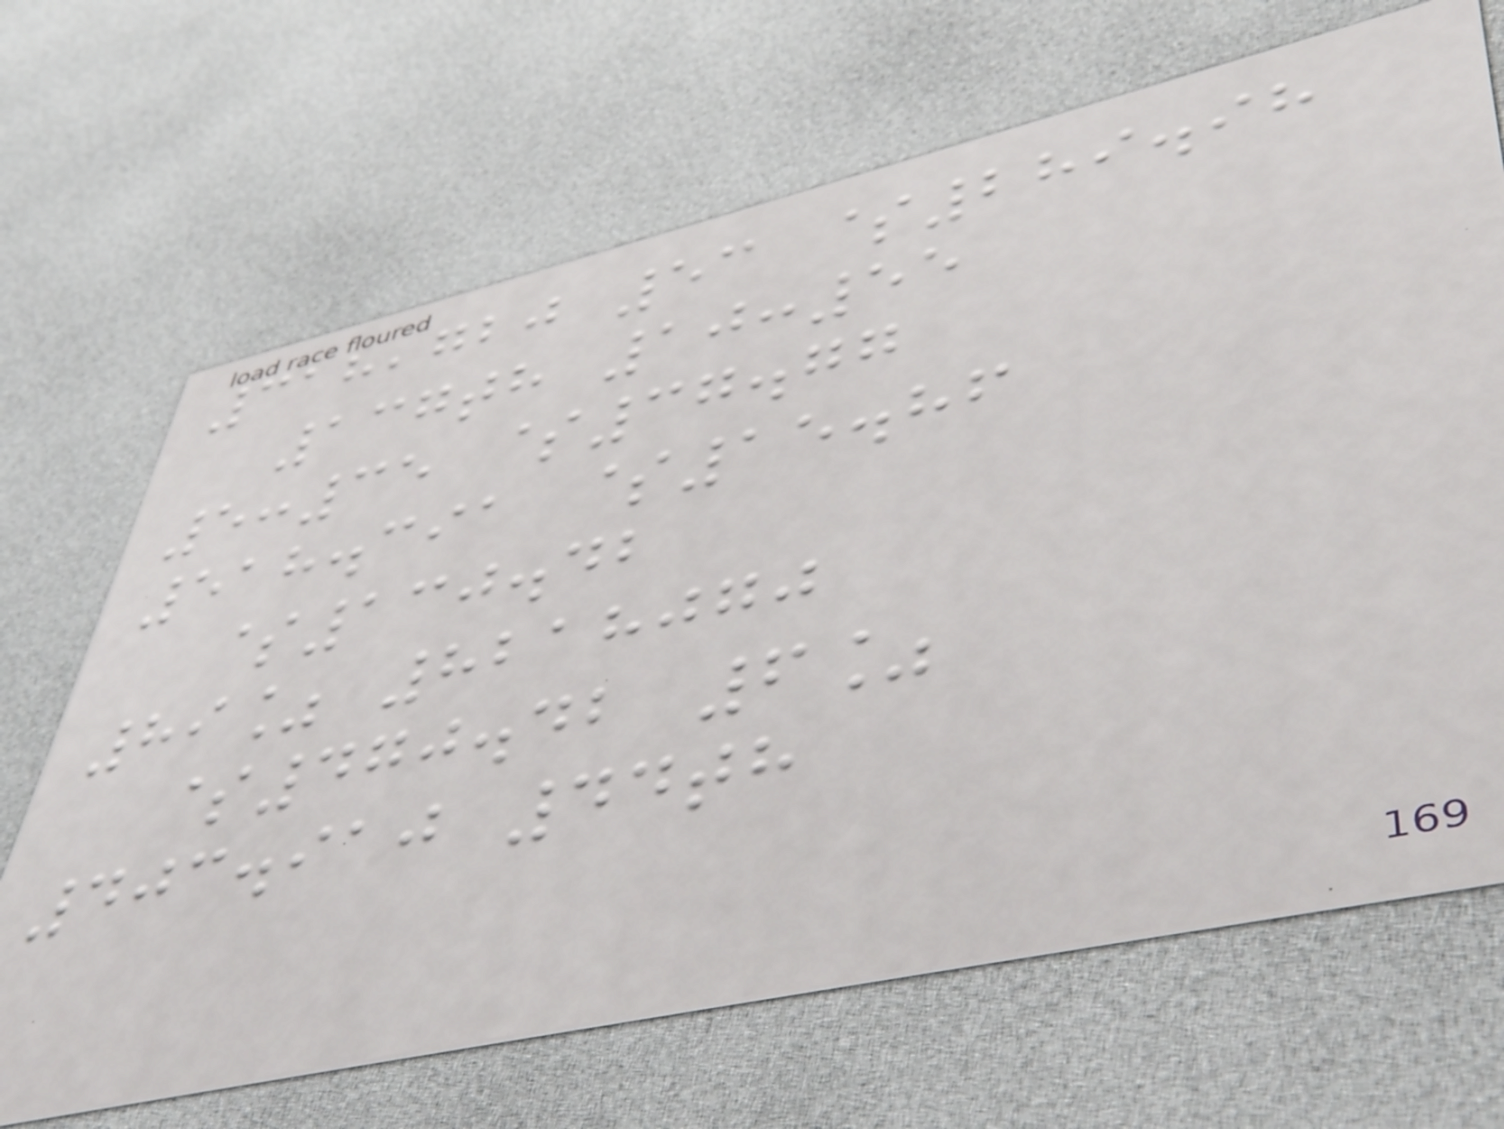318,720 53 $289.98
137th 10:55
5:35 $37.77
518.391 $15.86
$130.42
89% 8218070
$470.42 6%
403.910 44th
